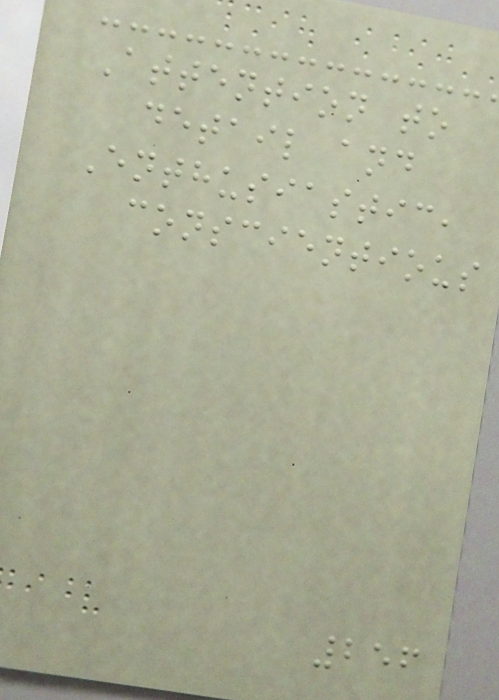Attention to
detail and
Enthusiastic,
conscientious
256
